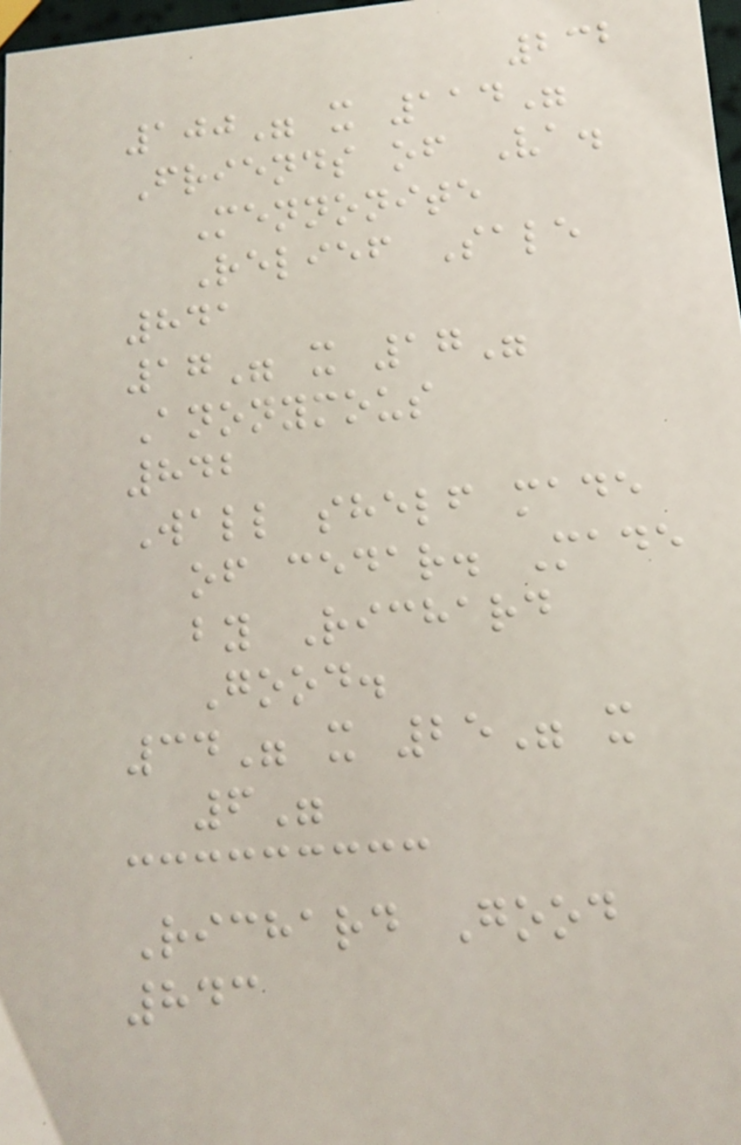232
100" x 114"
Friends of Va.
Mennonite
Relief Sale
841
17" x 17"
Anonymous
842
Wall shelf made
of cedar. Made
by Richard
Good.
34" x 25" x
6"
Richard Good
843
